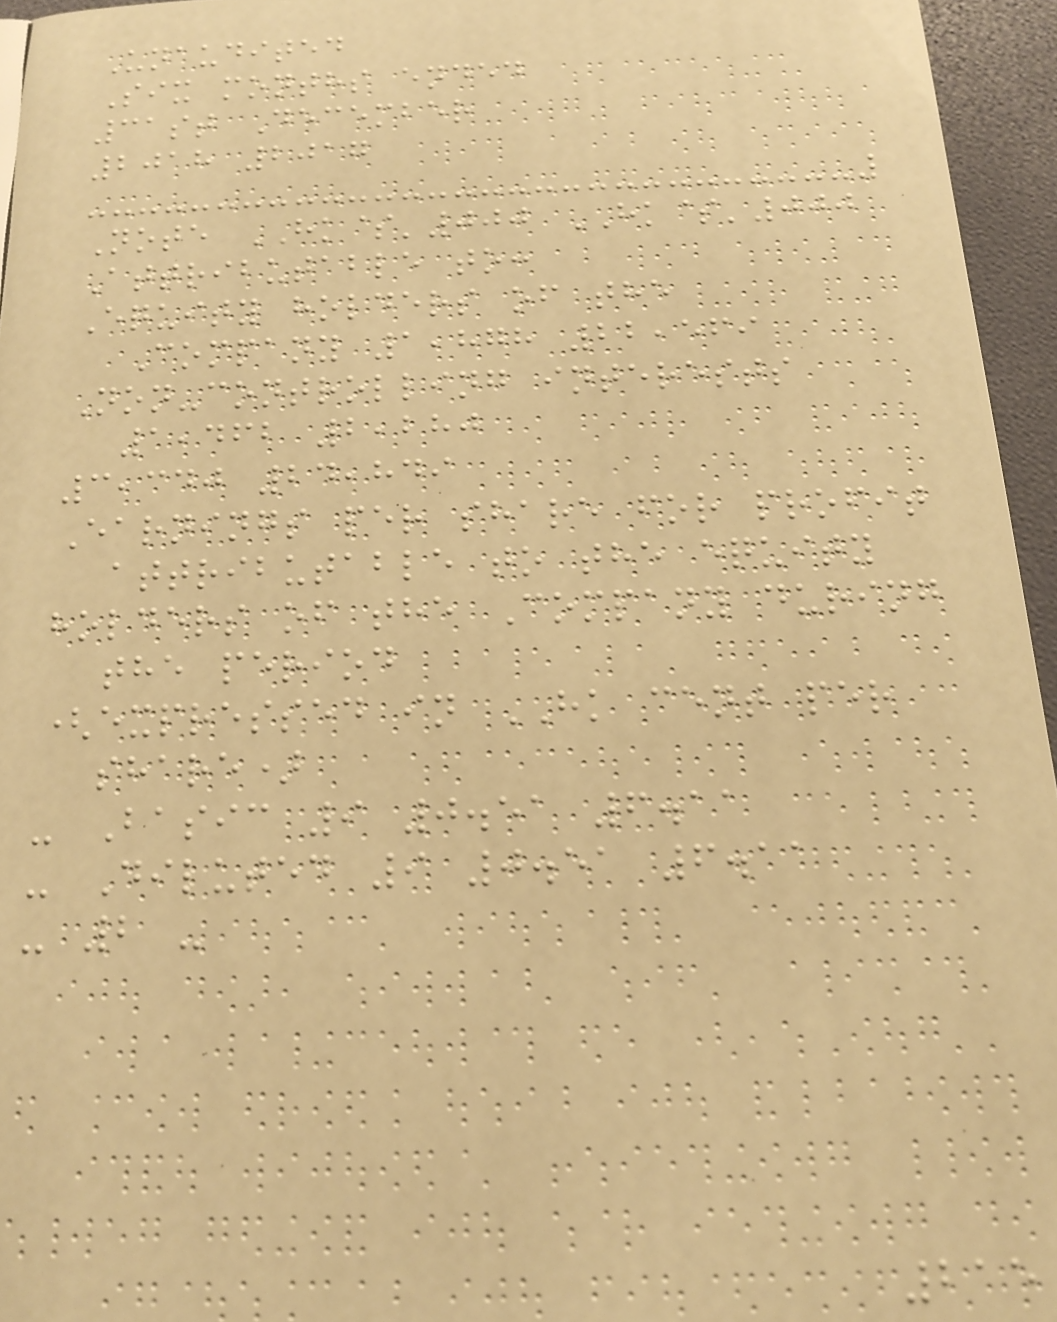Unaudited
Six months ended
31st December
2018 2017
Note HK$'000 HK$'000
Attributable to:
Equity holders of the
Company 1,878 22,569
Non-controlling interests
1,462 2,280
3,340 24,849
Earnings per share for profit
attributable to the equity
holders of the Company during
the period
(expressed in HK cent per
share)
- Basic 9 0.51 6.11
- Diluted 9 0.51 6.11
- 2 -
215
